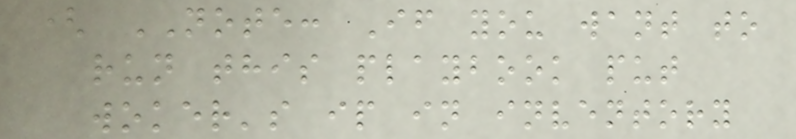( NOTE: If you want to
run this playbook put
woker's ip in inventory
